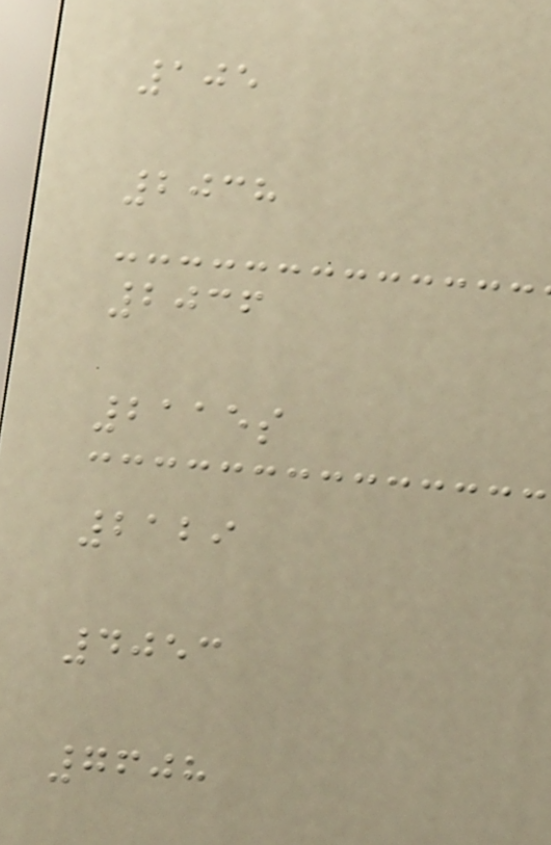105
2038
2036
2115s
2129
4053
7608
